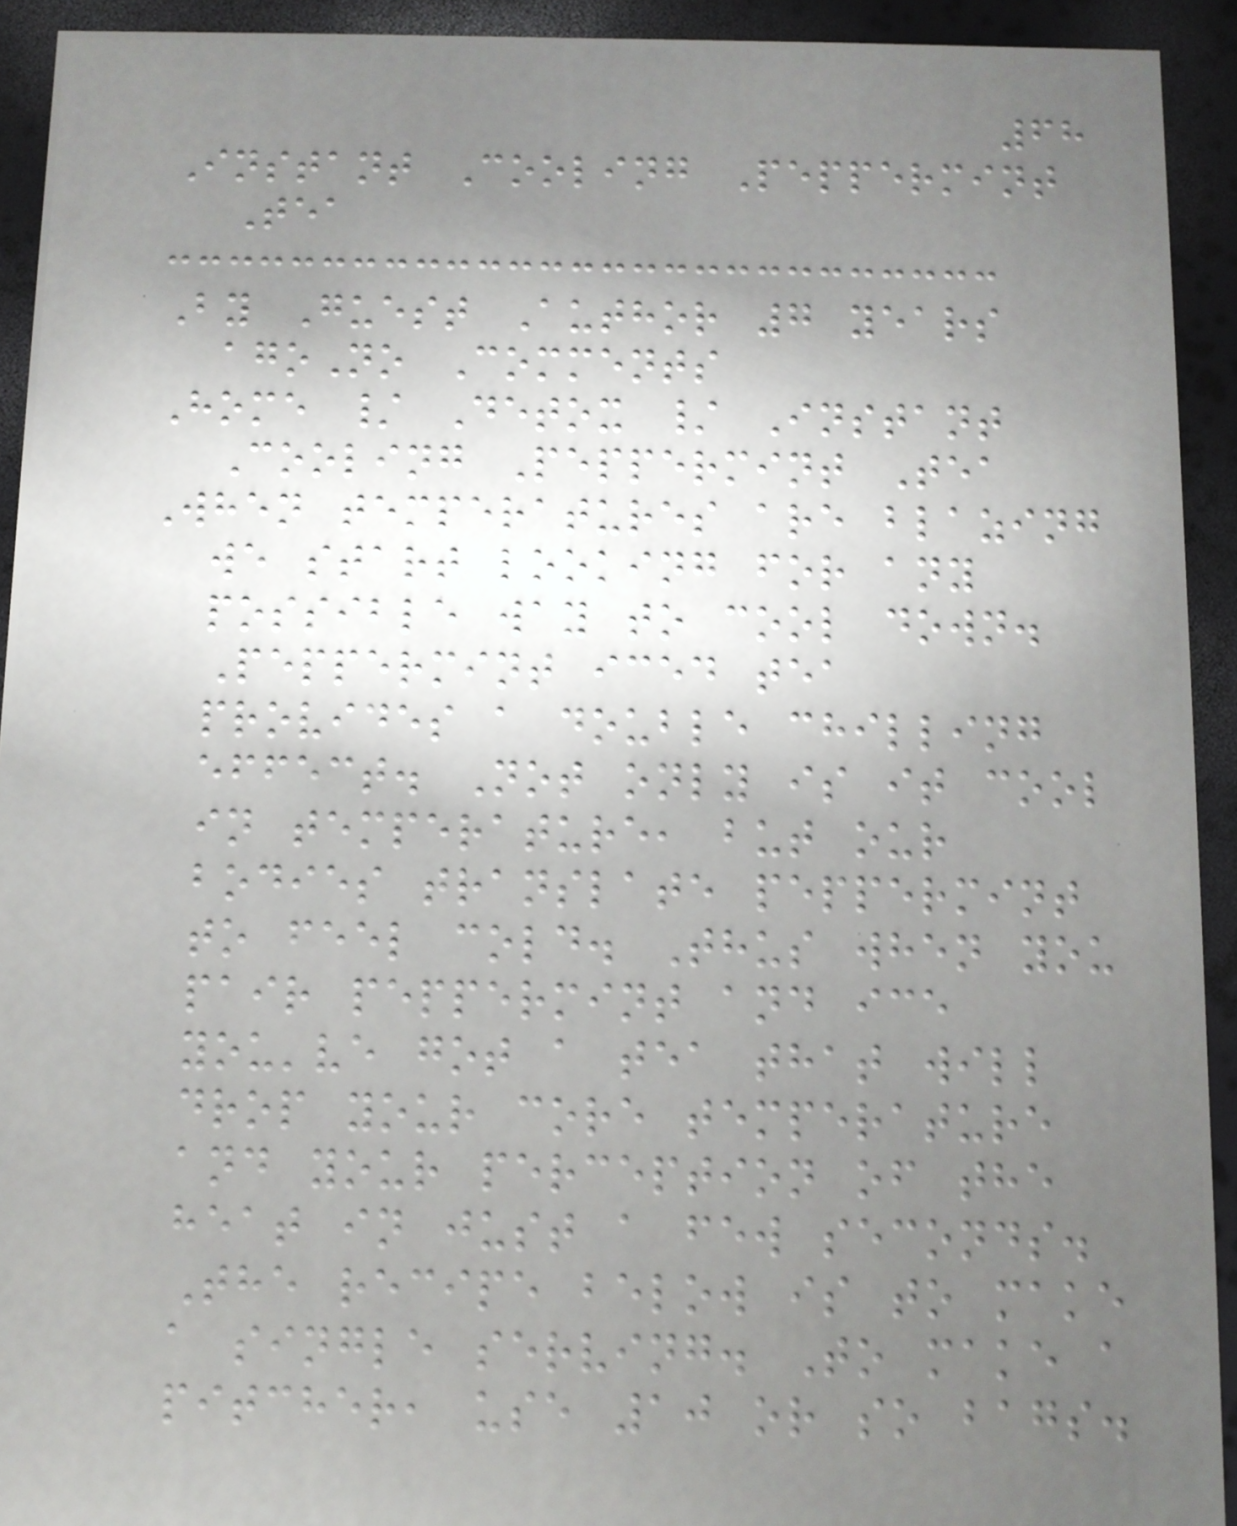68
Instant Cooling Peppermint
Tea
By Guest Author 7 years
agoNo Comments
Home / Detox / Instant
Cooling Peppermint Tea
When temperatures are blazing
we start looking for any
possible way to cool down.
Peppermint iced tea
provides a double chilling
effect. Not only is it cool
in temperature, but our
bodies translate peppermint
to feel cold. Thus when you
pair peppermint and ice
you've got a tea that will
drop your core temperature
and your perception of the
heat in just a few seconds.
The recipe below is to make
a single serving. To make a
pitcher, use 10 or so bags.
